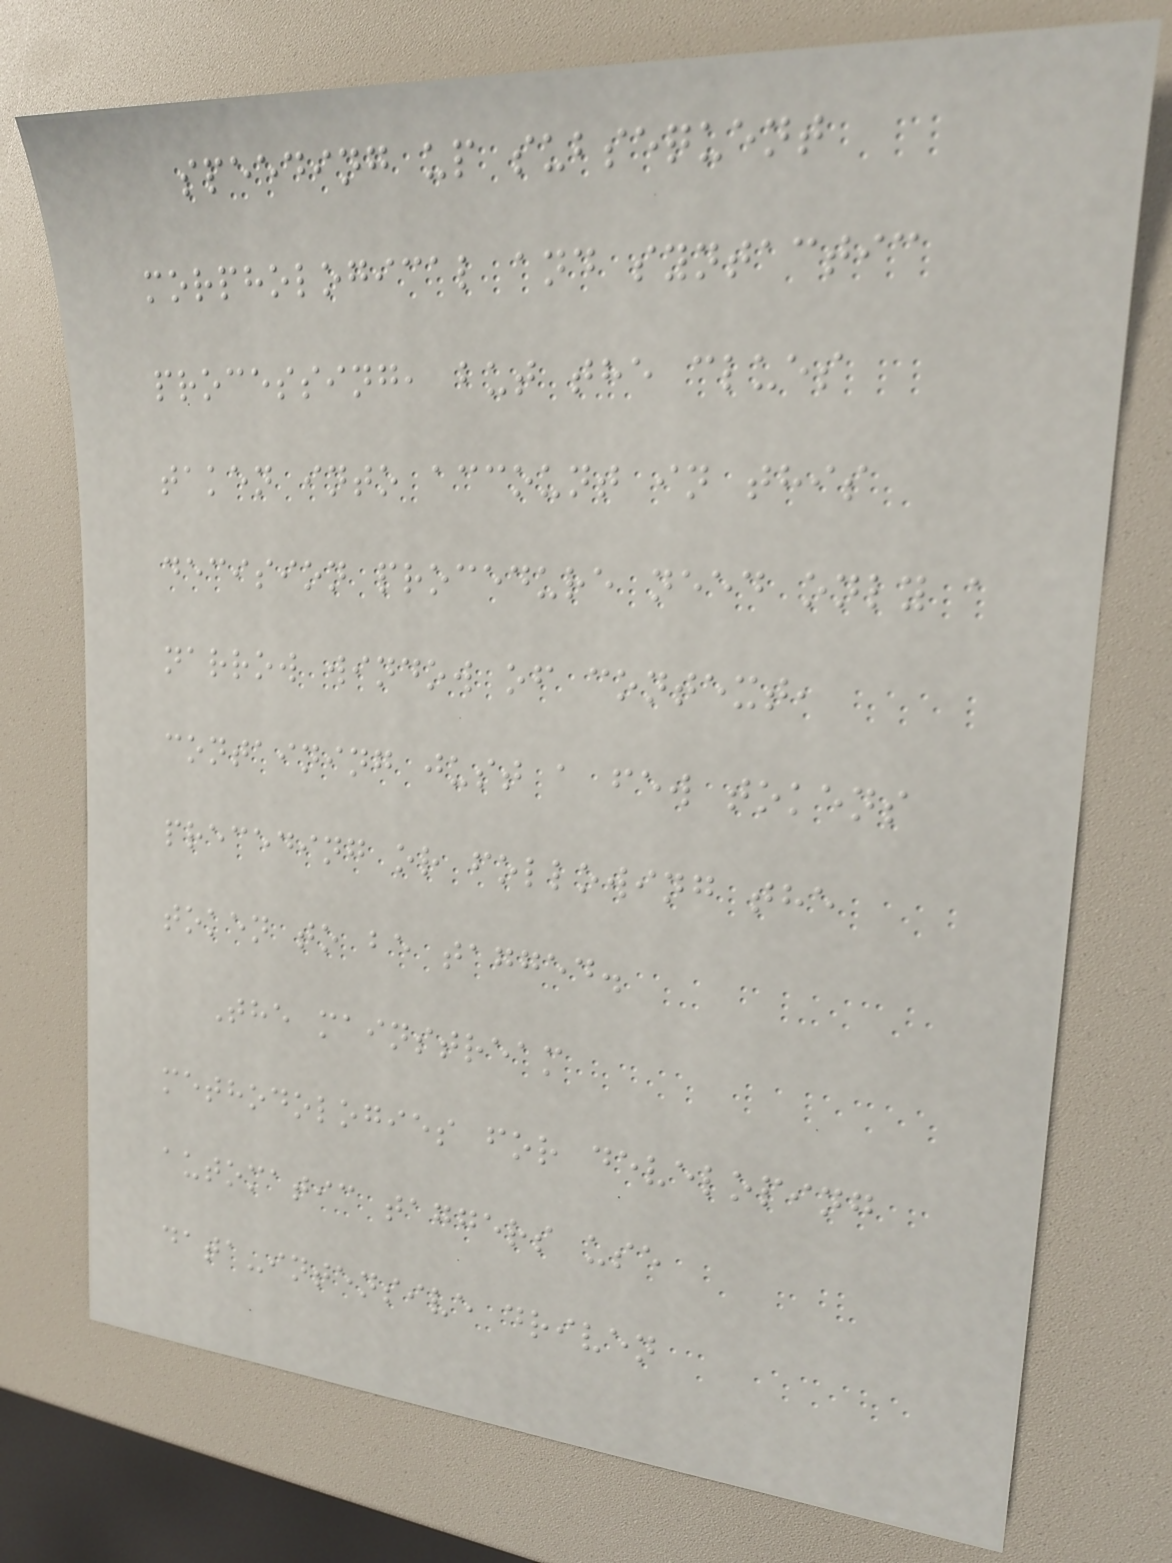speeding up subsequent
morphological and syntactic
processing, but the clues
taken into account in this
decision procedure need only a
narrow window of context,
containing just a few tokens
preceding or following the
token to be tagged.
The mainstream
methodologies for developing
automatic taggers use
data-intensive driven
